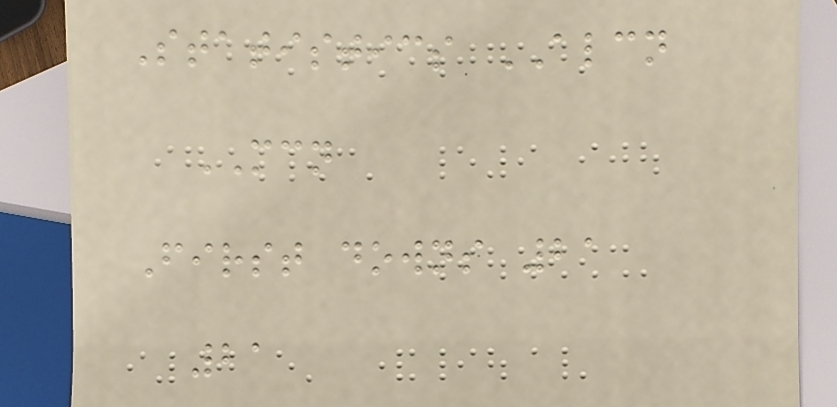Statistics ALCN
MCN
First downs 21
21
